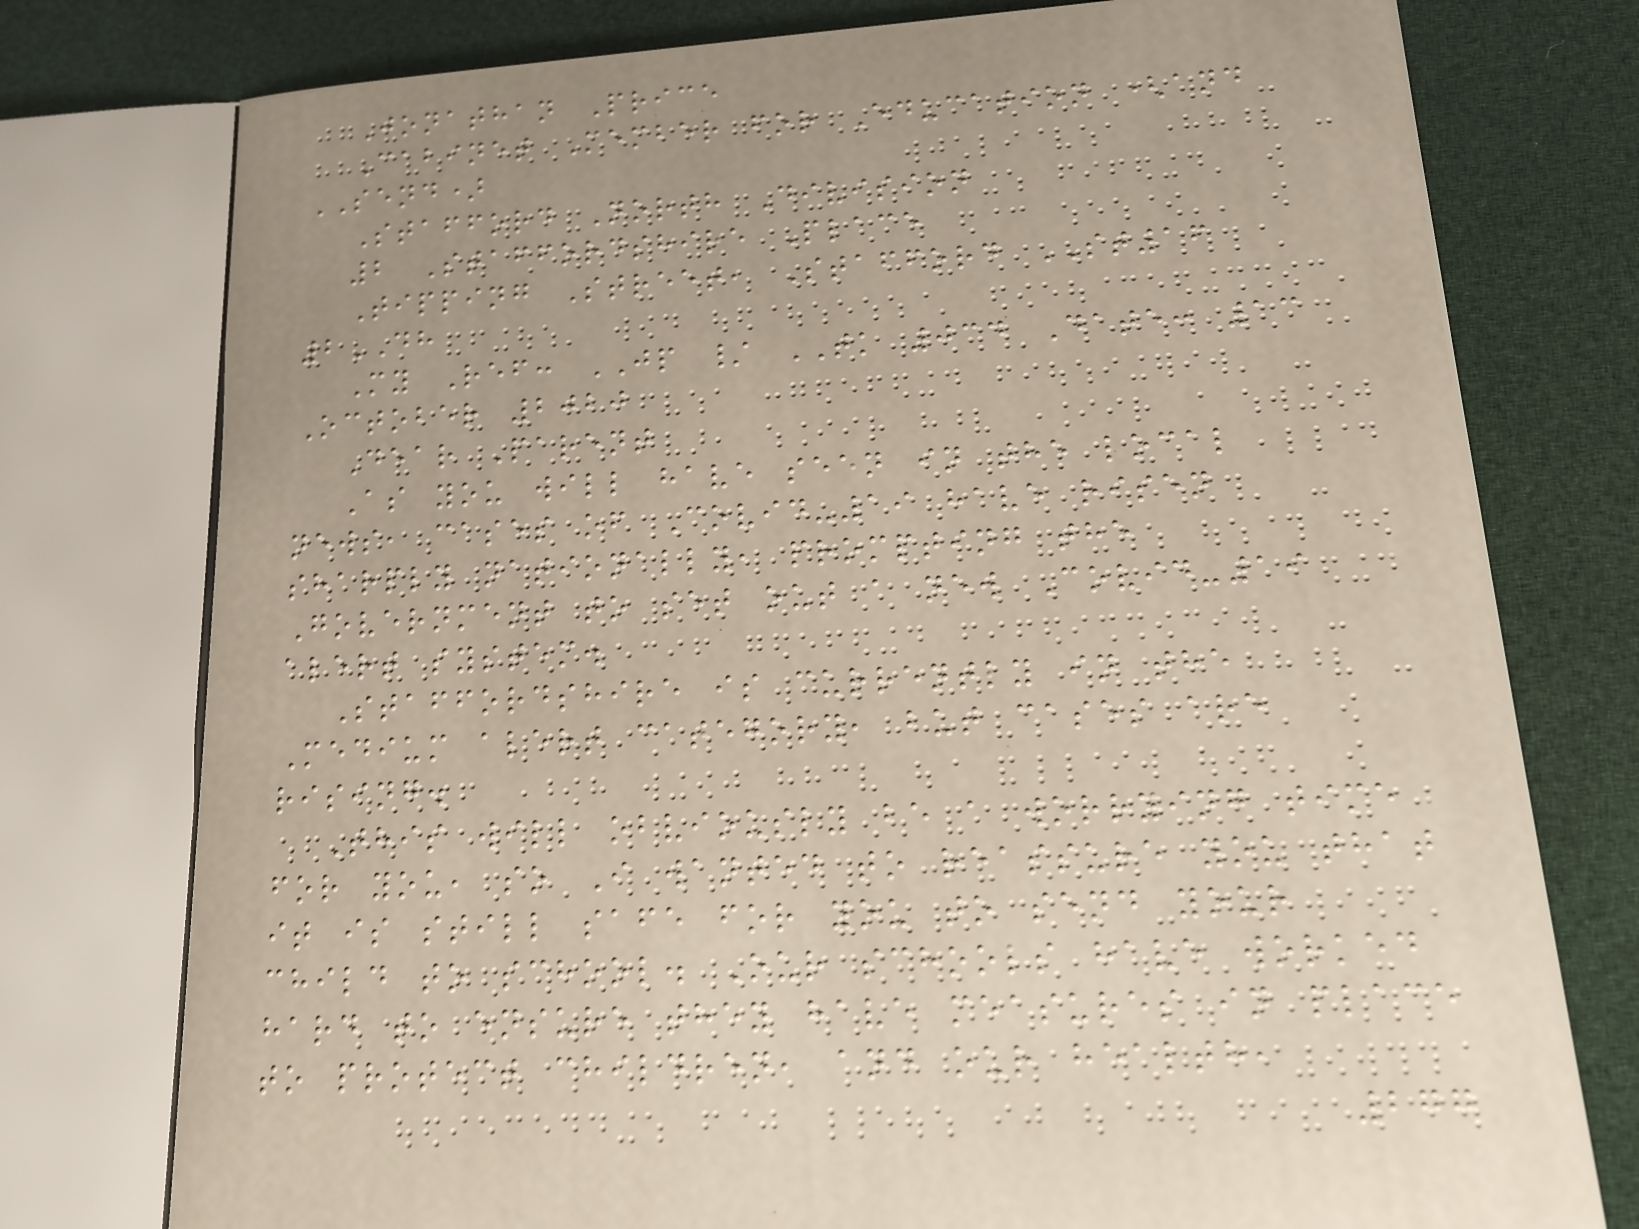Jonathan Price
Cabinet Member for Education (and
SEND)
Stafford North Division
2 Staffordshire Place
Tipping Street, Stafford ST16
2DH
My Ref: JP / TK 034 Date: 13
October 2020
Dear Parent
As you will have seen in the local
news, cases of Covid-19 have risen
sharply nationally, prompting the
Government to set out a new Covid-19
alert system.
Staffordshire is currently in the
Medium alert category, but cases are
rising.
This will obviously be a worrying time
for you, so I wanted to reassure you that
it is still safe for you to send your
child to school. Our schools have worked
hard to ensure they have measures in place
to protect children, and our health,
277
